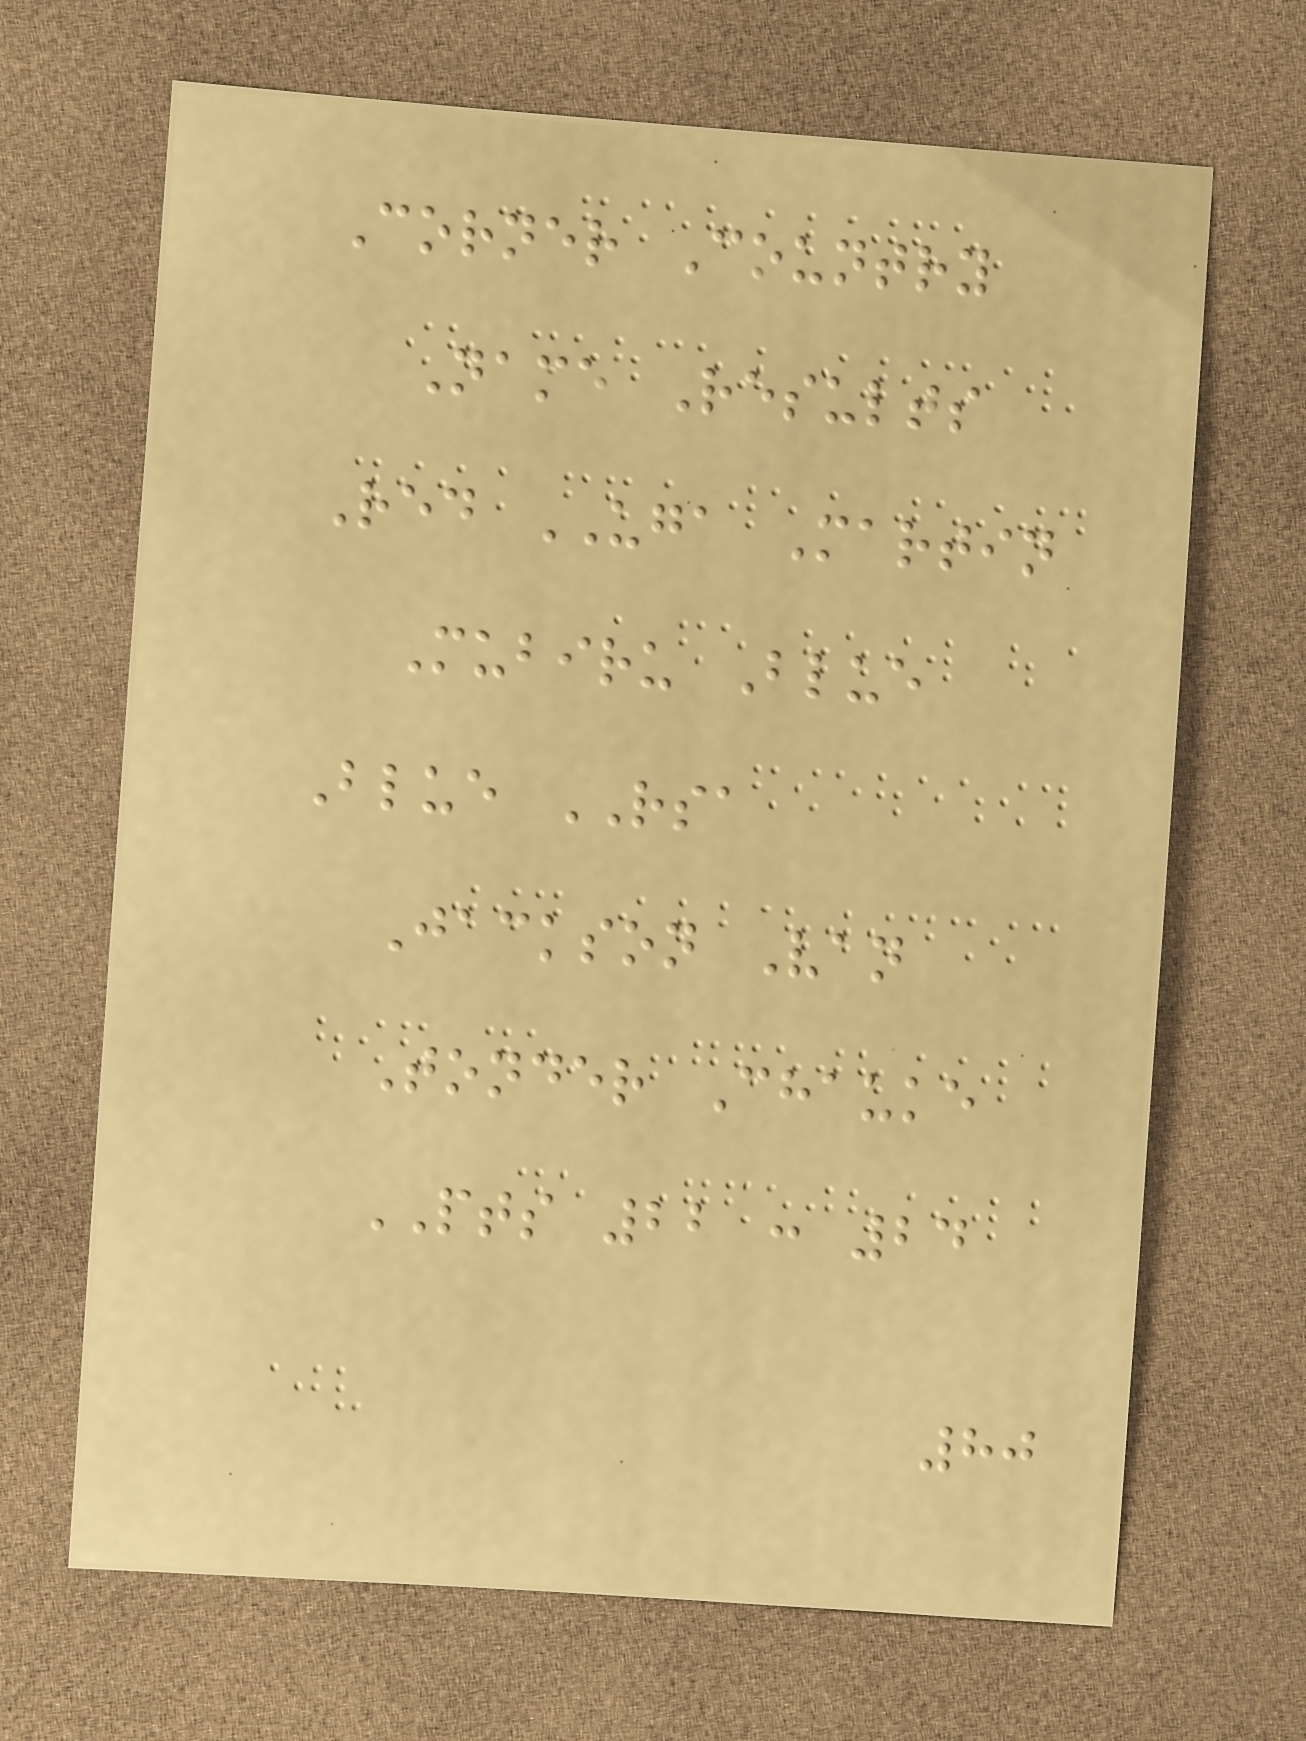Corner Country
Name Results
Red UGA Martin
Mubiru Blue
Blue RSA
Jackson Van
Tonder Chauke
PTS 22 : 24
80
